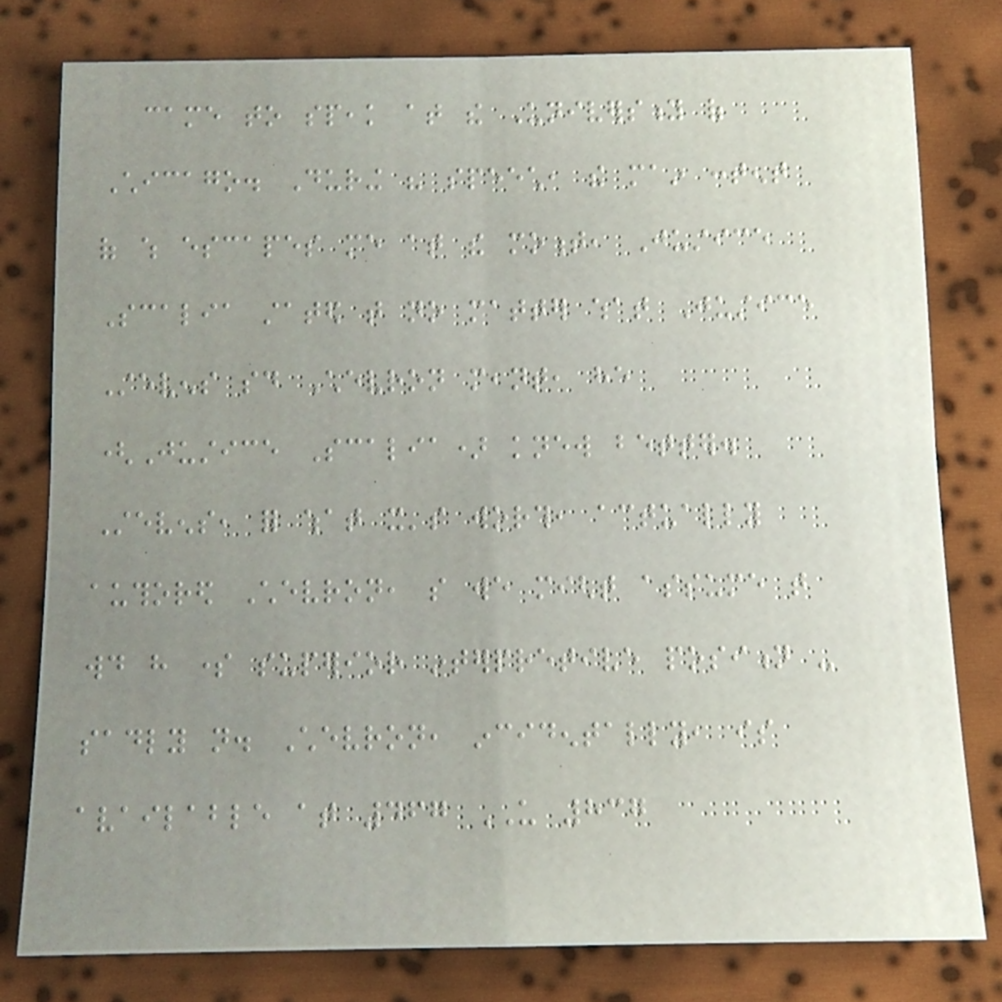came to speak at the University of
Chicago. During his speech, the main content
of which escapes me at the moment, Justice
Scalia stated that no matter what Justice
Stevens said Chevron meant, he
(Justice Scalia) knew better.
Stevens, for what it's worth, actually
authored Chevron, so we might assume that
would have some superior interpretive position -
sadly not. Chevron, incidentally, is
available at 467 US 837
